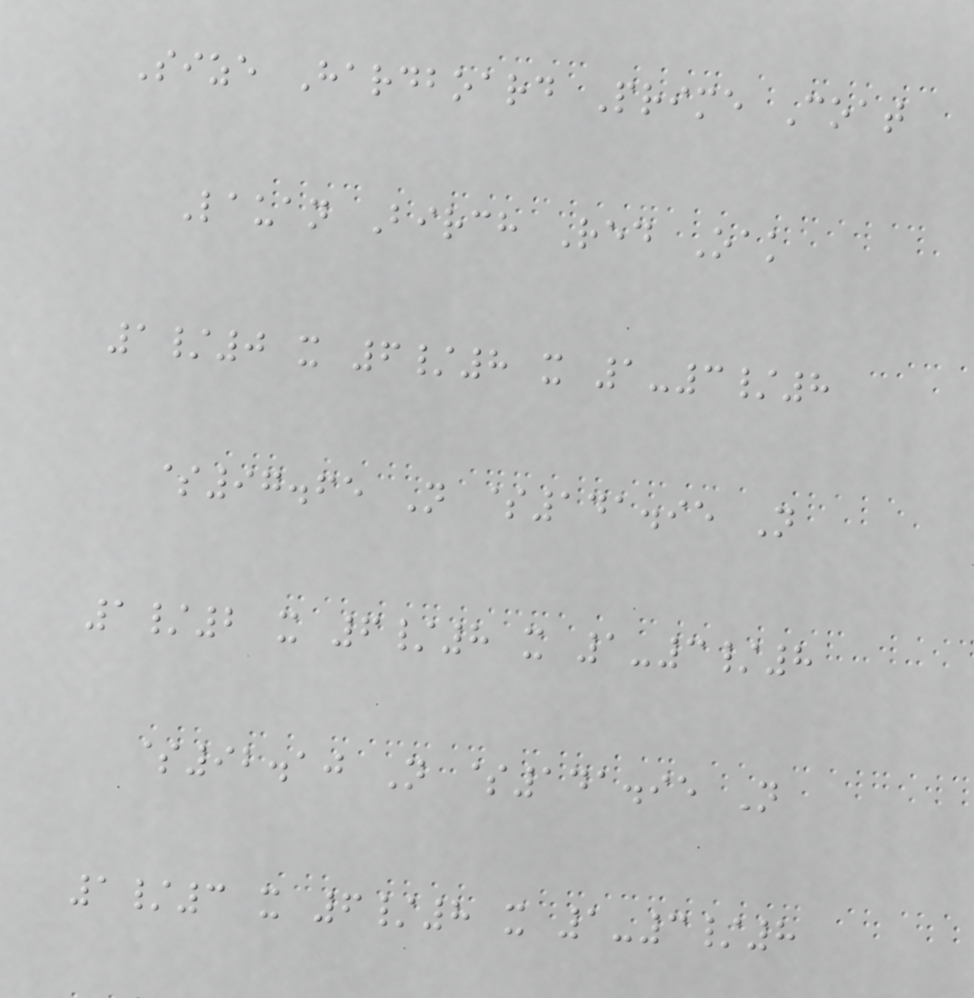Size Hardboard Prime Coat
Lauan Birch Red Oak
1/0 x 6/8 x 1-3/8
$97.65 N $141.95 N
1/2 x 6/8 x 1-3/8
$92.10 N $141.95 N
1/3 x 6/8 x 1-3/8
